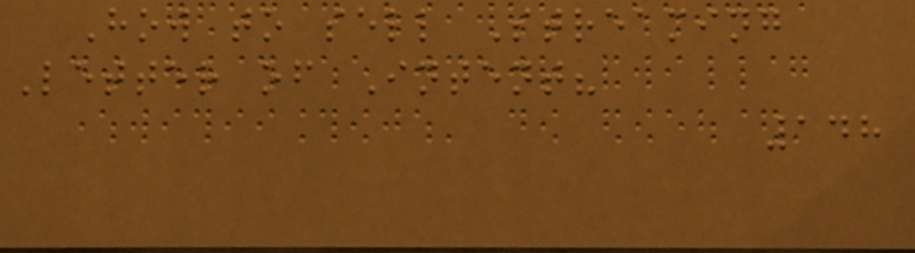How to sell Streaming
Letter of Intent?
148
